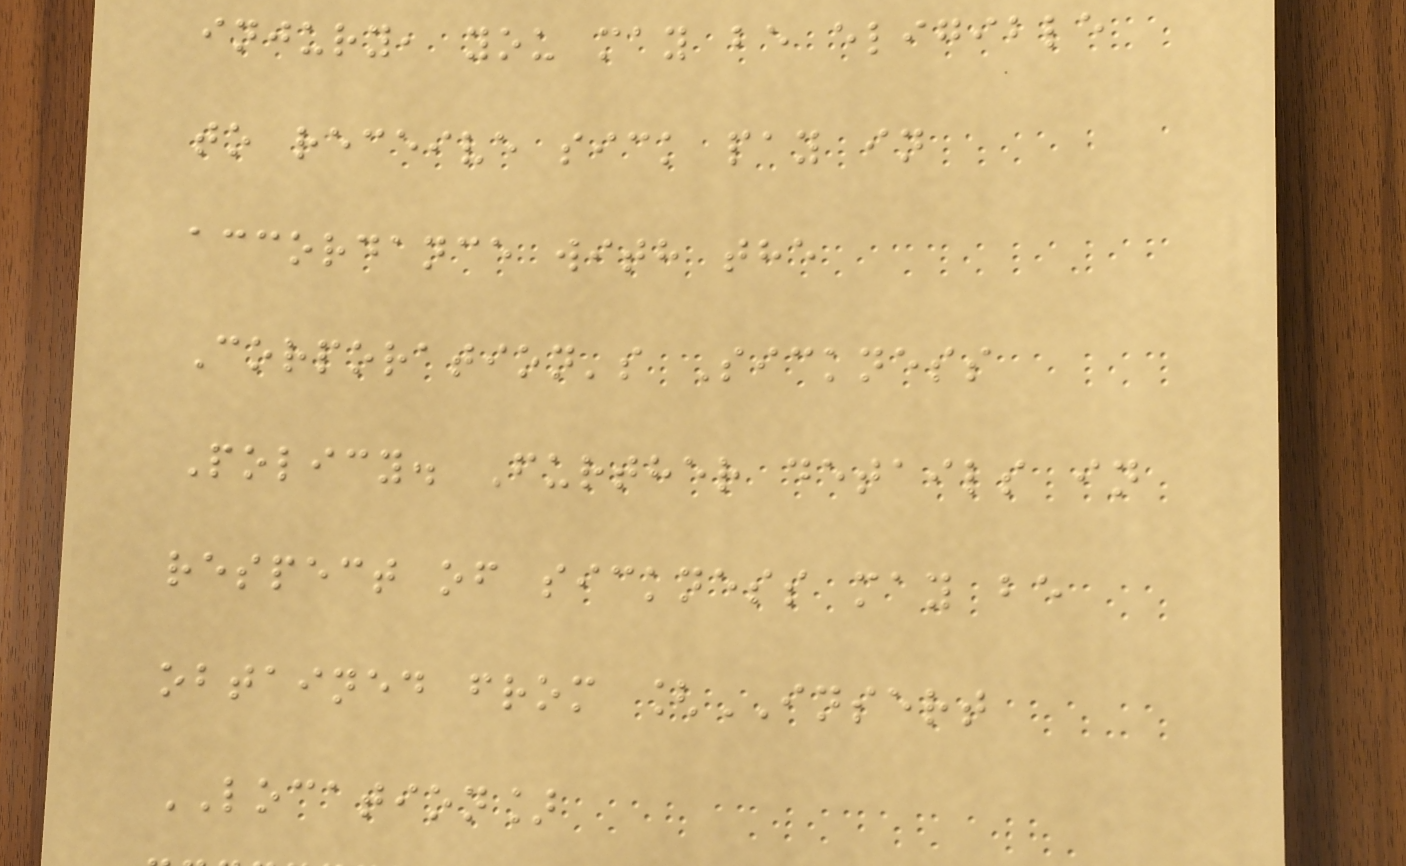injury, you may be eligible
to receive sick pay in
accordance with the
Corporation's Sickness
Policy. Further details in
respect of sickness may be
obtained from [INSERT
LOCATION]
